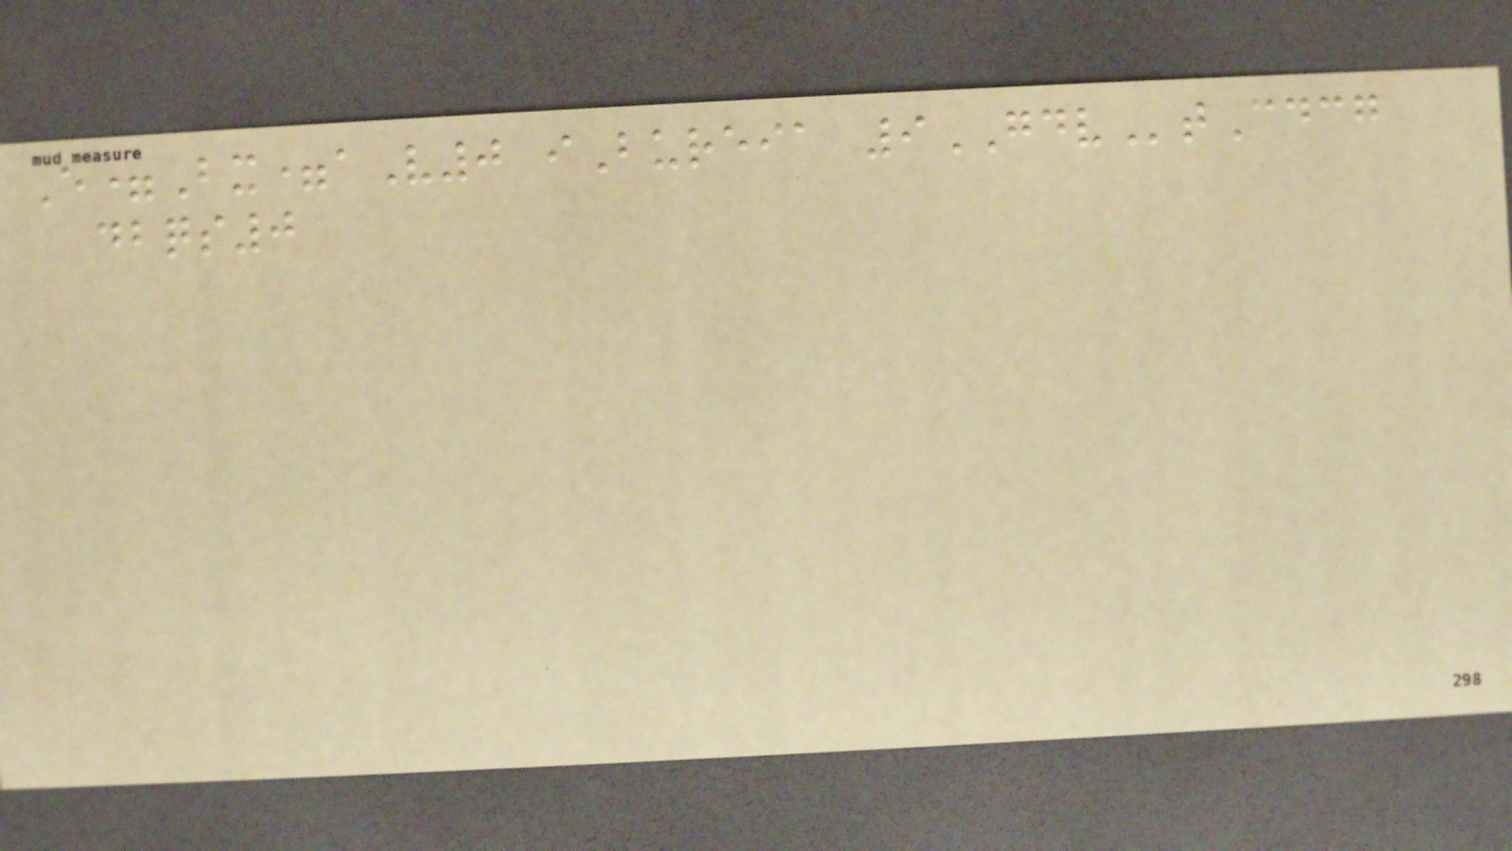E=Bx=aV0 iBureia 9GDVtCdcg
dbqs0
